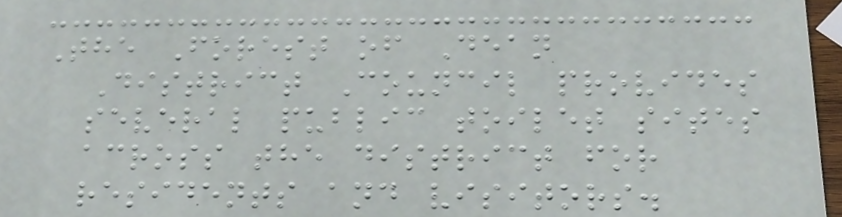The Forest of Dean
District Council provides
several public toilet sites
across the district for
residents and visitors.
